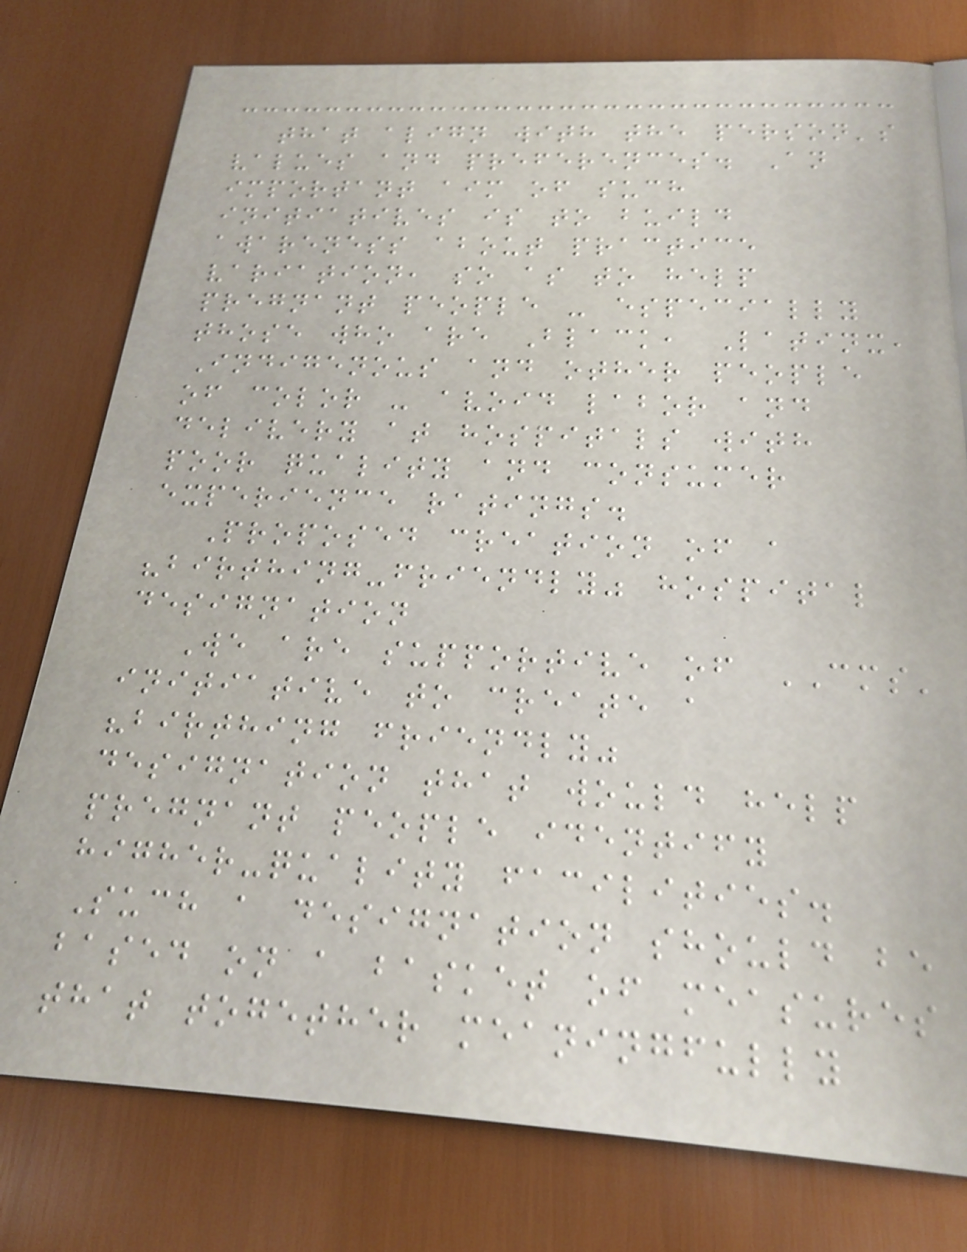that align with the person's
values and preferences. An
important aim of such
initiatives is to build
awareness about practice
variation, so as to help
pregnant people - especially
those who are Black, Latinx,
Indigenous and other people
of color - avoid labor and
delivery at hospitals with
poor quality and consumer
experience ratings.
Proposed creation of a
"birthing-friendly" hospital
designation
We are supportive of CMS'
initiative to create a
"birthing friendly"
designation that would help
pregnant people identify
higher-quality facilities.
Such a designation should be
based on a basket of measures
that together meaningfully
